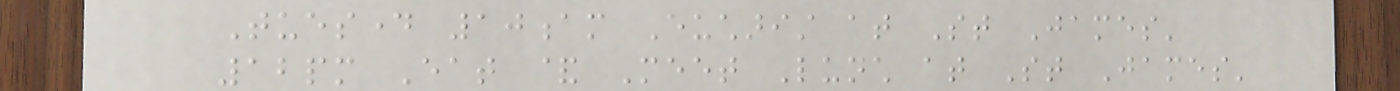Tuesday 10am Eucharist at St James'
12pm Eat & Meet Lunch at St James'
